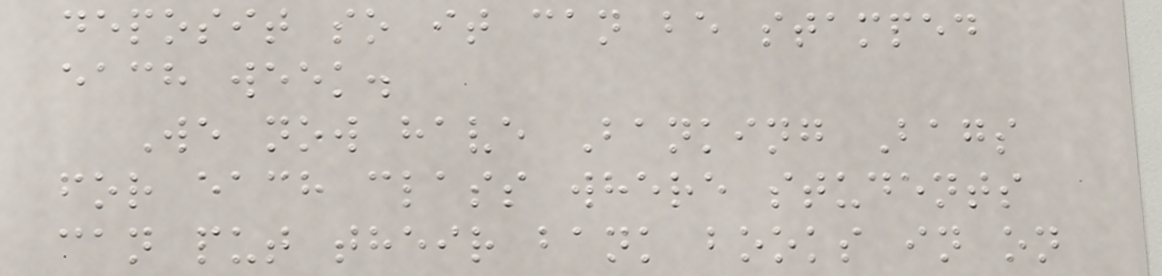deposit so it can be stamped
each week.
We now have Banking Bags
for each class where students
can put their bank books in on
